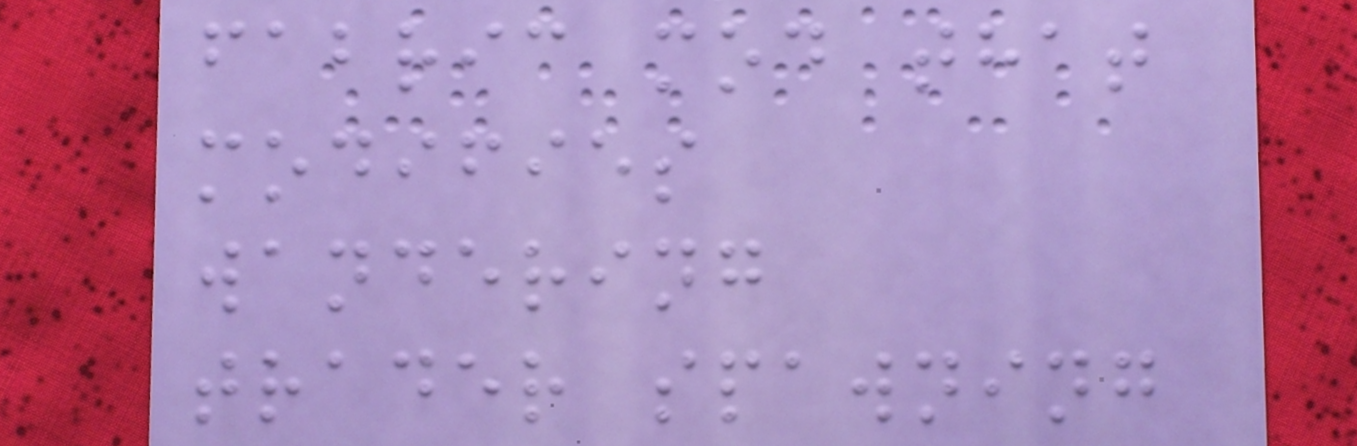fabric mod that
modifies
wandering
trader spawning
